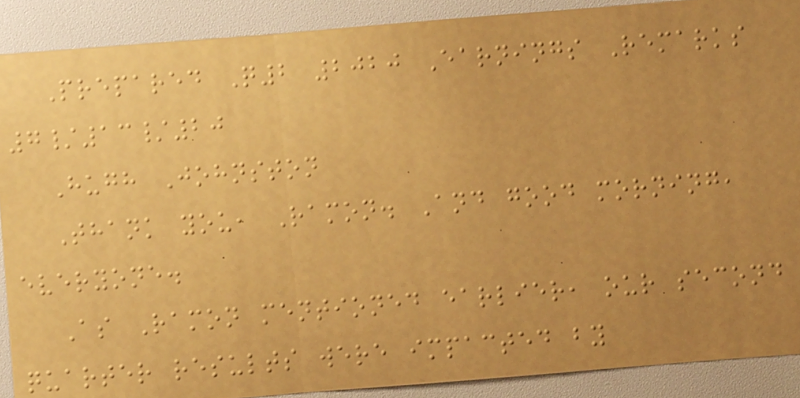Prepared Q2 2020 Earnings Remarks
7/13/20
Hugh Johnston
Thank you, Ramon. And good morning,
everyone.
As Ramon mentioned earlier, our second
quarter results were impacted by
